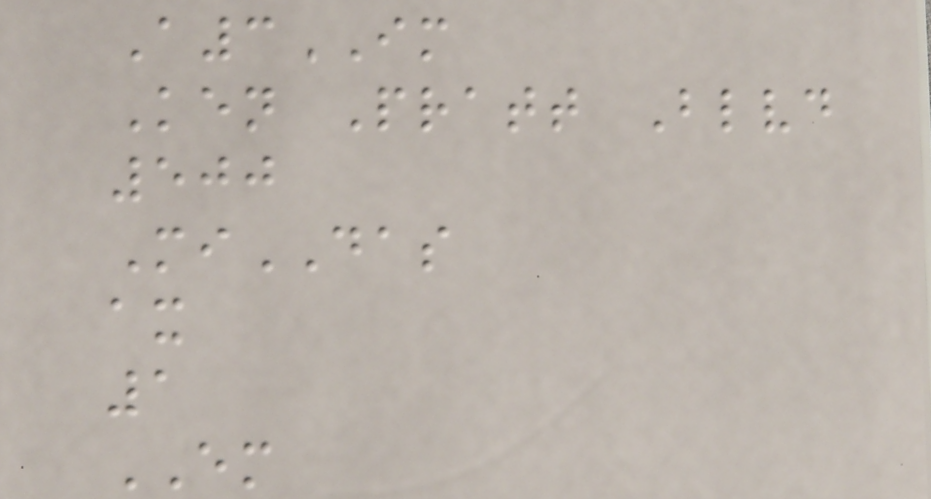A3IM
Ken Pratt Blvd
500
MiDAS
ax
1
EM
